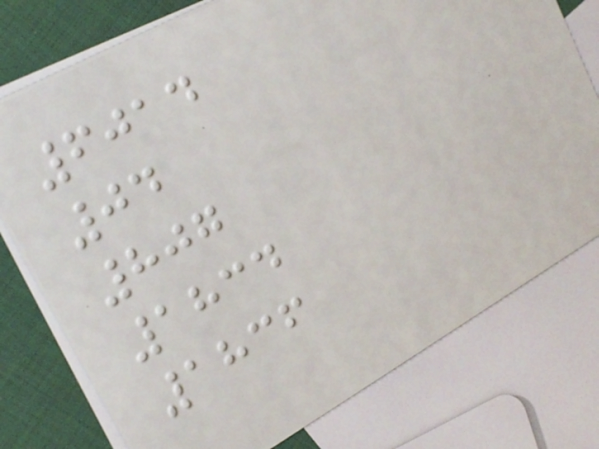6014
04
807
1834
1836
